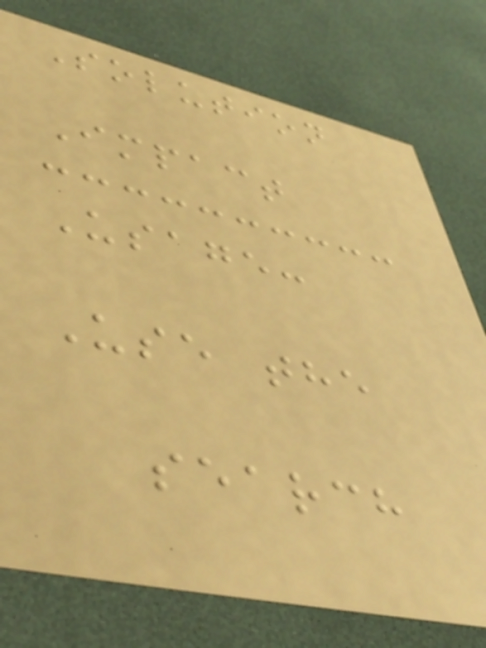Solution
Impact
Usage:
Use the
search
